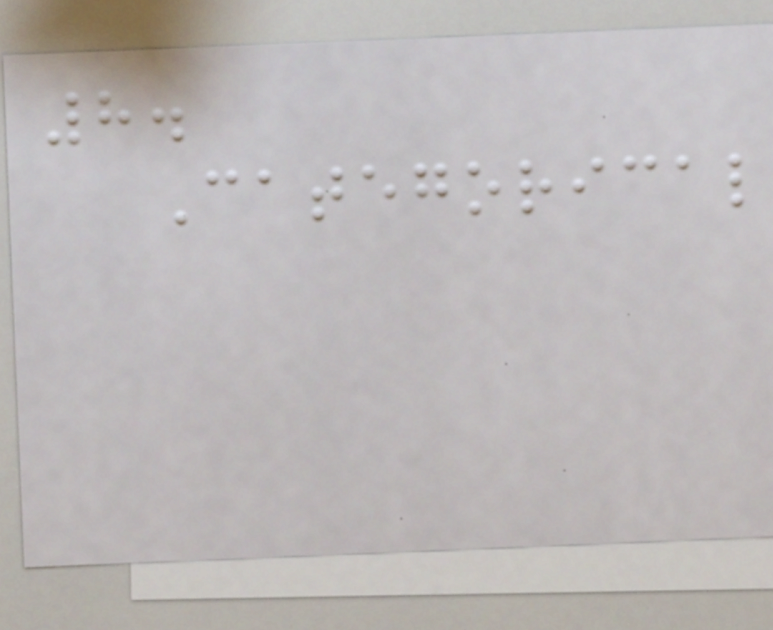8.
Categorical
